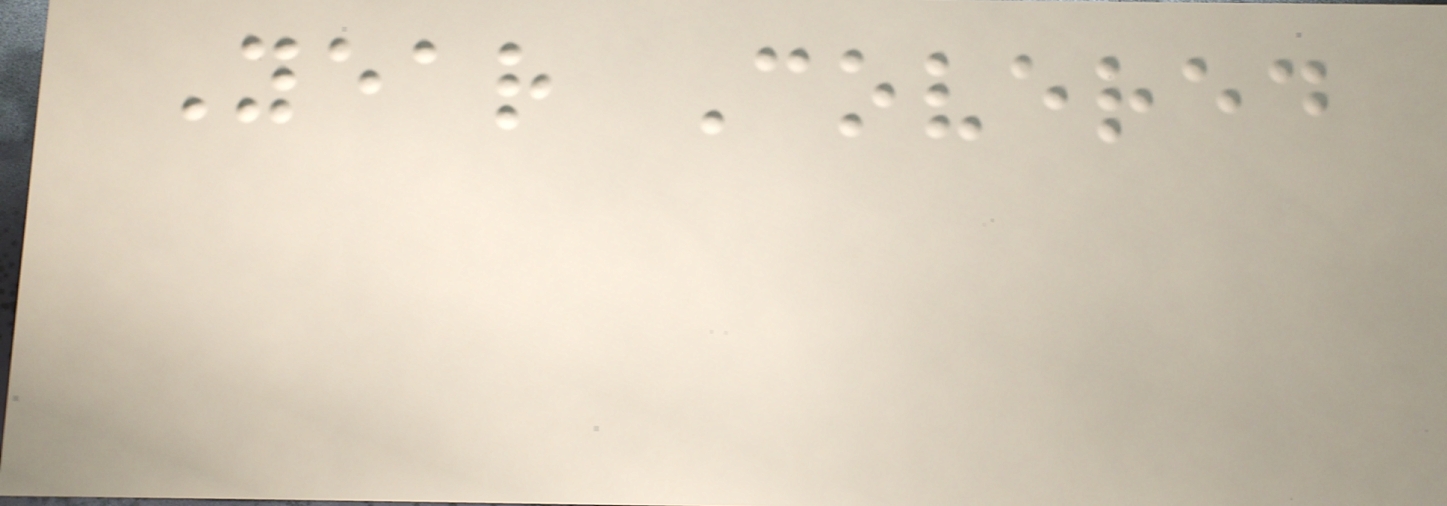Year Covered
